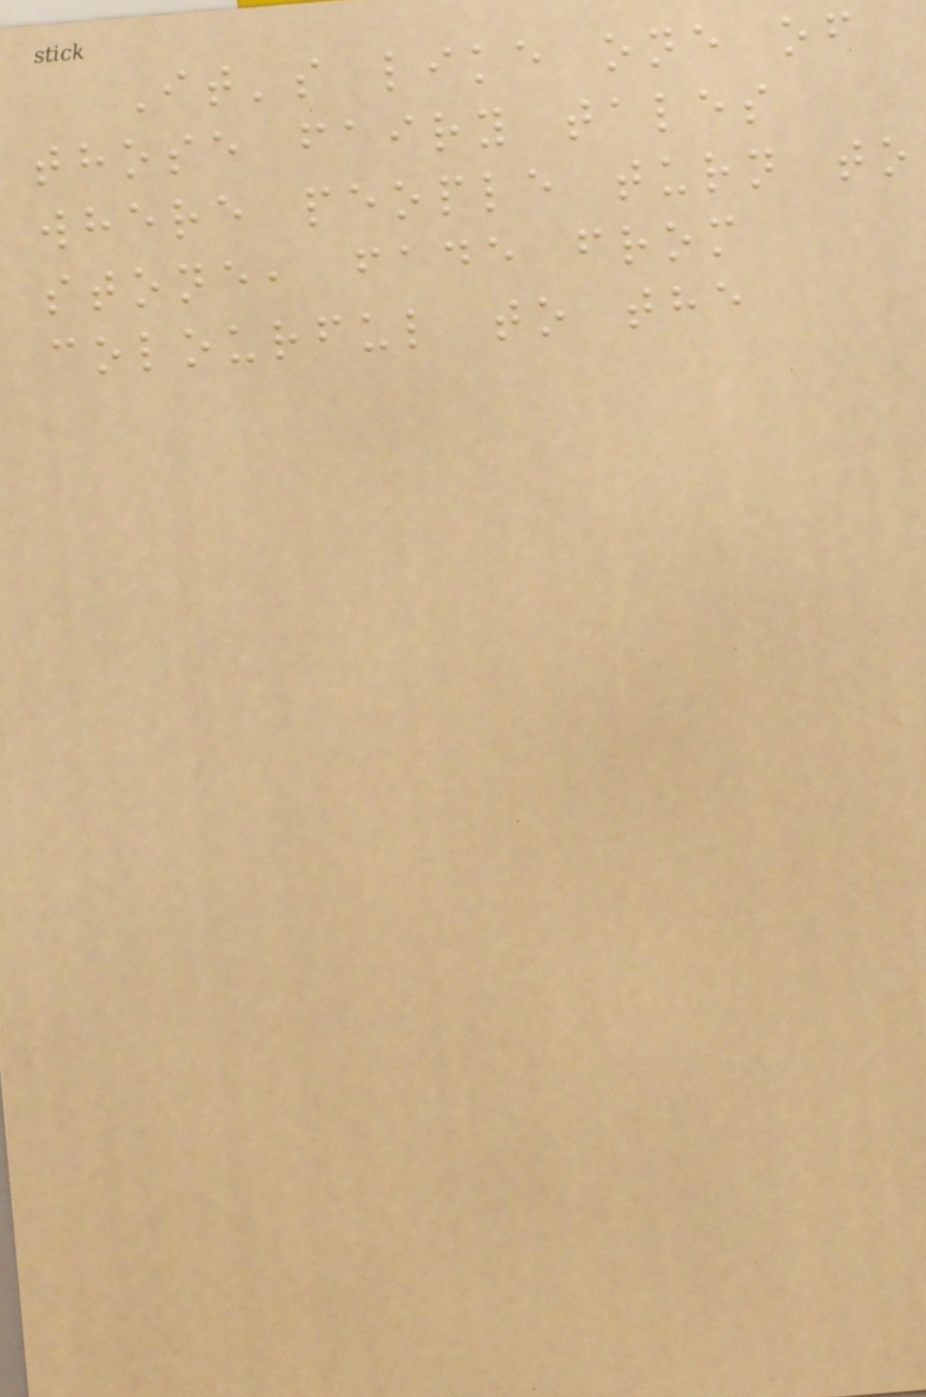It's like one of
those fairy tales
where people turn to
stone, fade from
colourful to the
